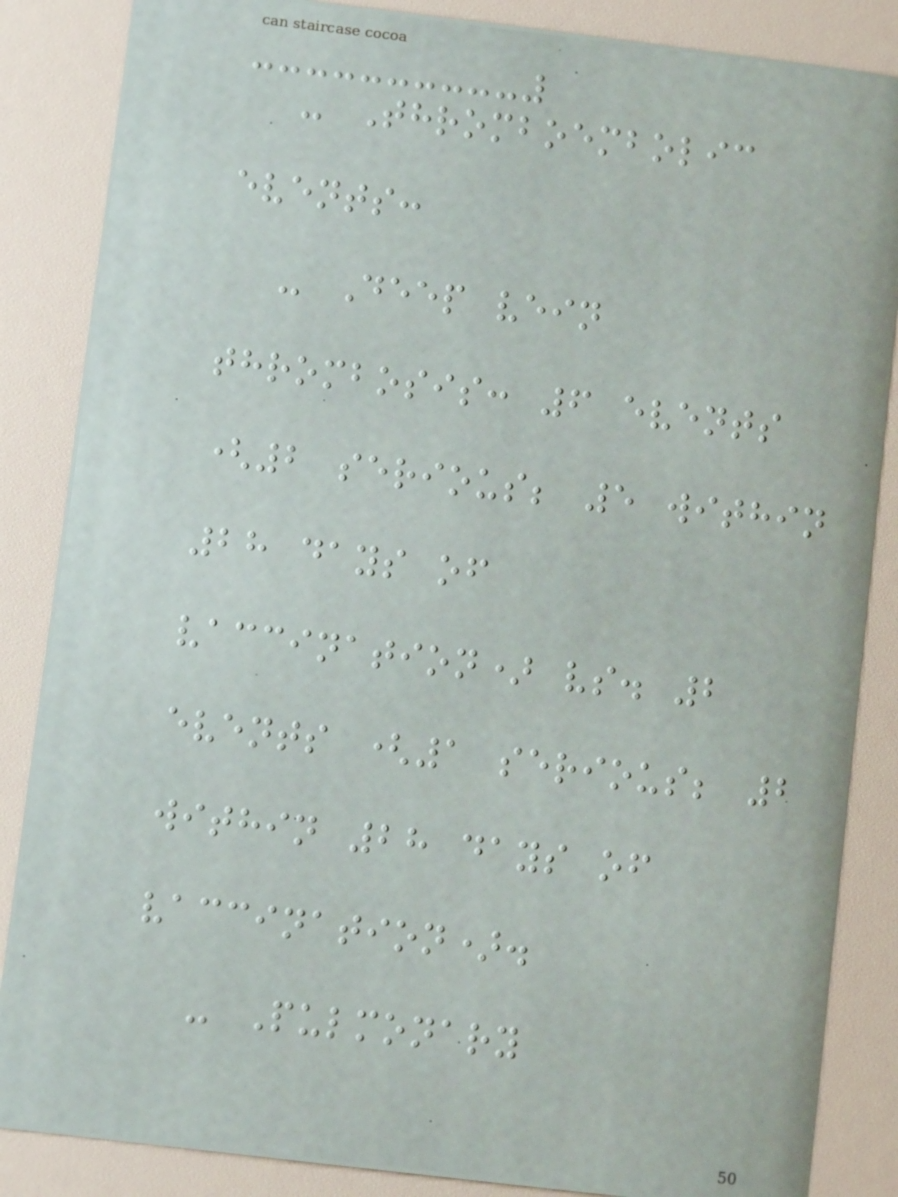- Thromboembolic
events:
- Deep vein
thrombosis: 6 events
(2 serious; 5 within
28 days of
vaccination) vs. 2
events (1 serious; 2
within 28 days of
vaccination).
- Pulmonary
